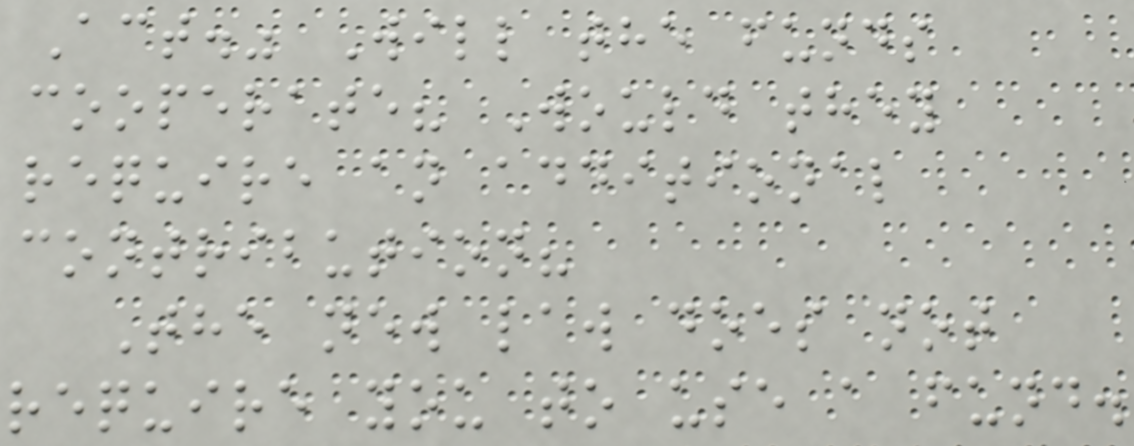Act." Will the funds
cooperate? Would they
require an additional
contribution?
The new law does not
require you to use a fund.
